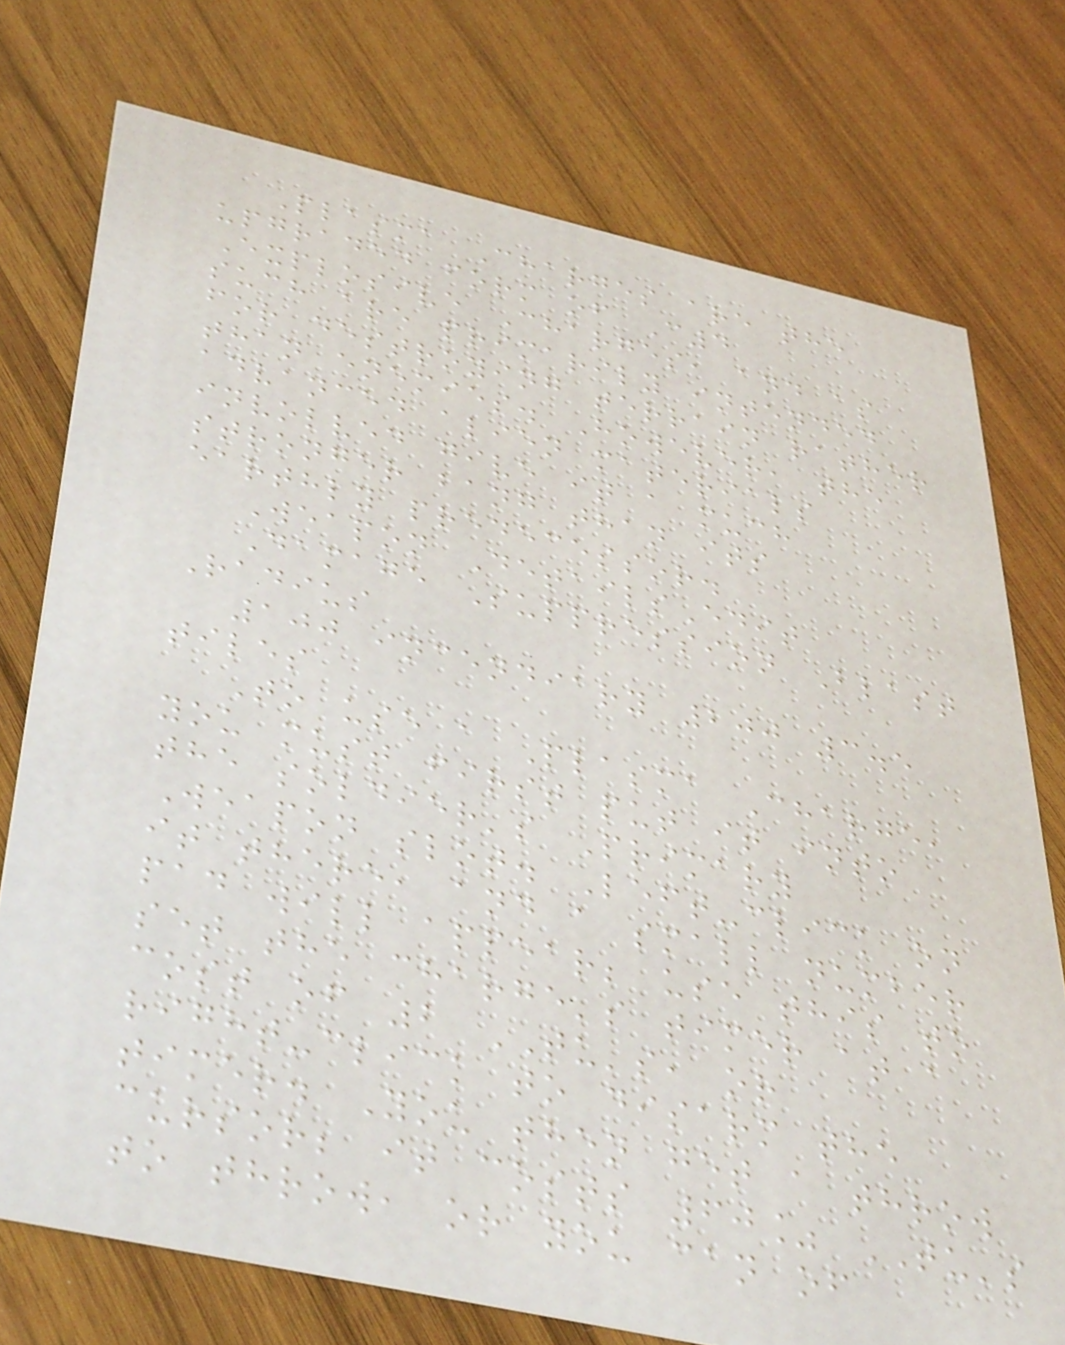Plasma Charges are the
upgraded form of C4
Explosive Charges, and as
such are primarily intended
for destroying terrain rather
than enemies. However, the
advanced alien materials
involved give it a much
stronger bang than its
earthly predecessor.
Weapon DetailsEdit
Damage Suppression Blast
Radius
100 incendiary 200 3.5
tiles
To use a Plasma Charge,
you must first put it into
the soldier's Primary
Weapon slot. Left-click on
it there, and a small number
pad will appear; use this to
set the charge's timer at a
cost of 2 TU's, or
right-click to disarm the
timer. You then get a throw
cursor; it costs 60% TU's
to throw, or you can of
